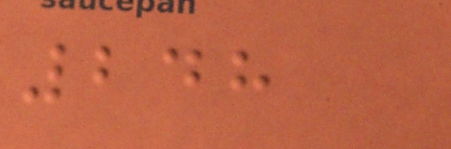248
